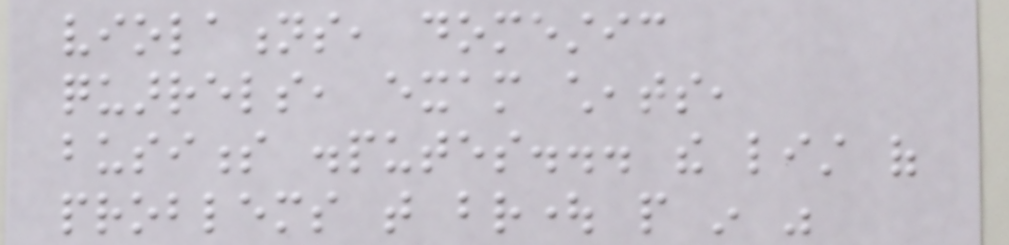violations, domestic
quarrels, exam cheats,
business disputes... the list of
problems that brought people in was
